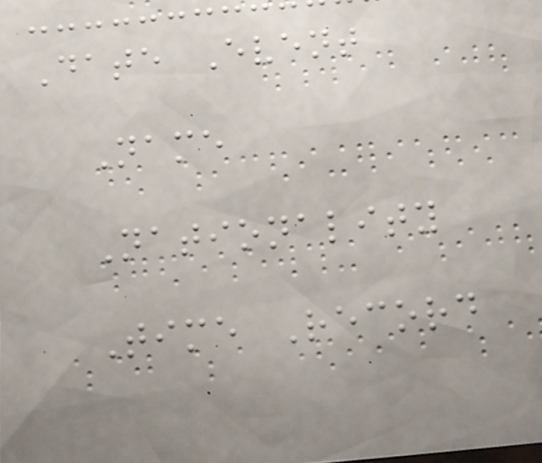Date Event
Name
Nationality
Time Record
